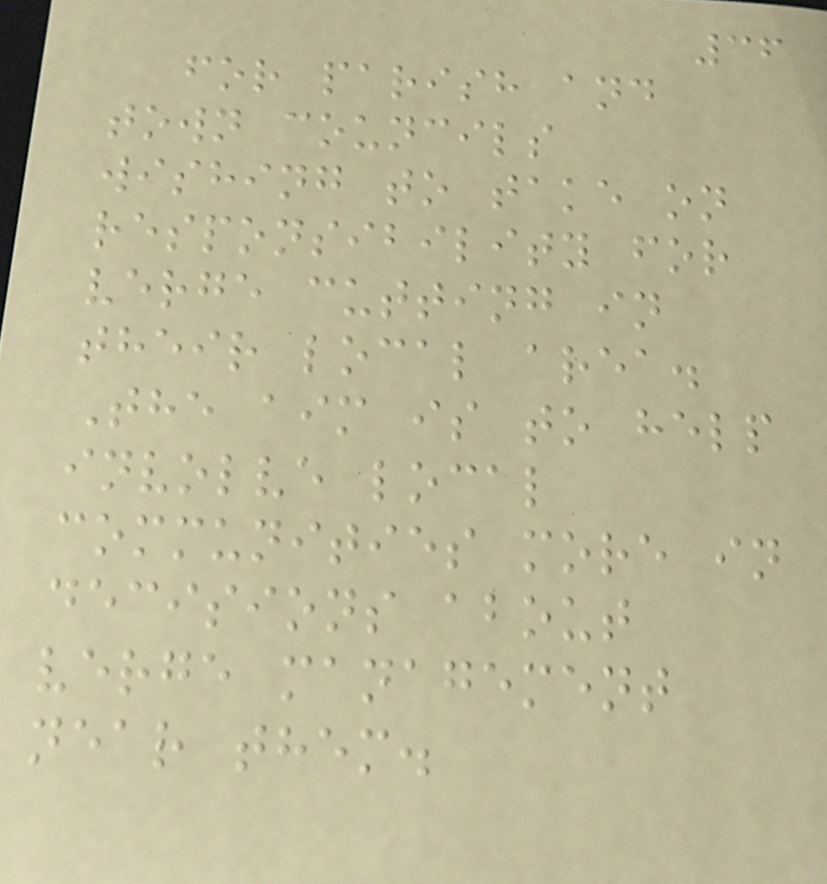36
for parish and
town councils
wishing to take on
responsibility for
verge cutting in
their local area.
The aim is to help
involve local
communities more in
decisions about
verge management
near them.
